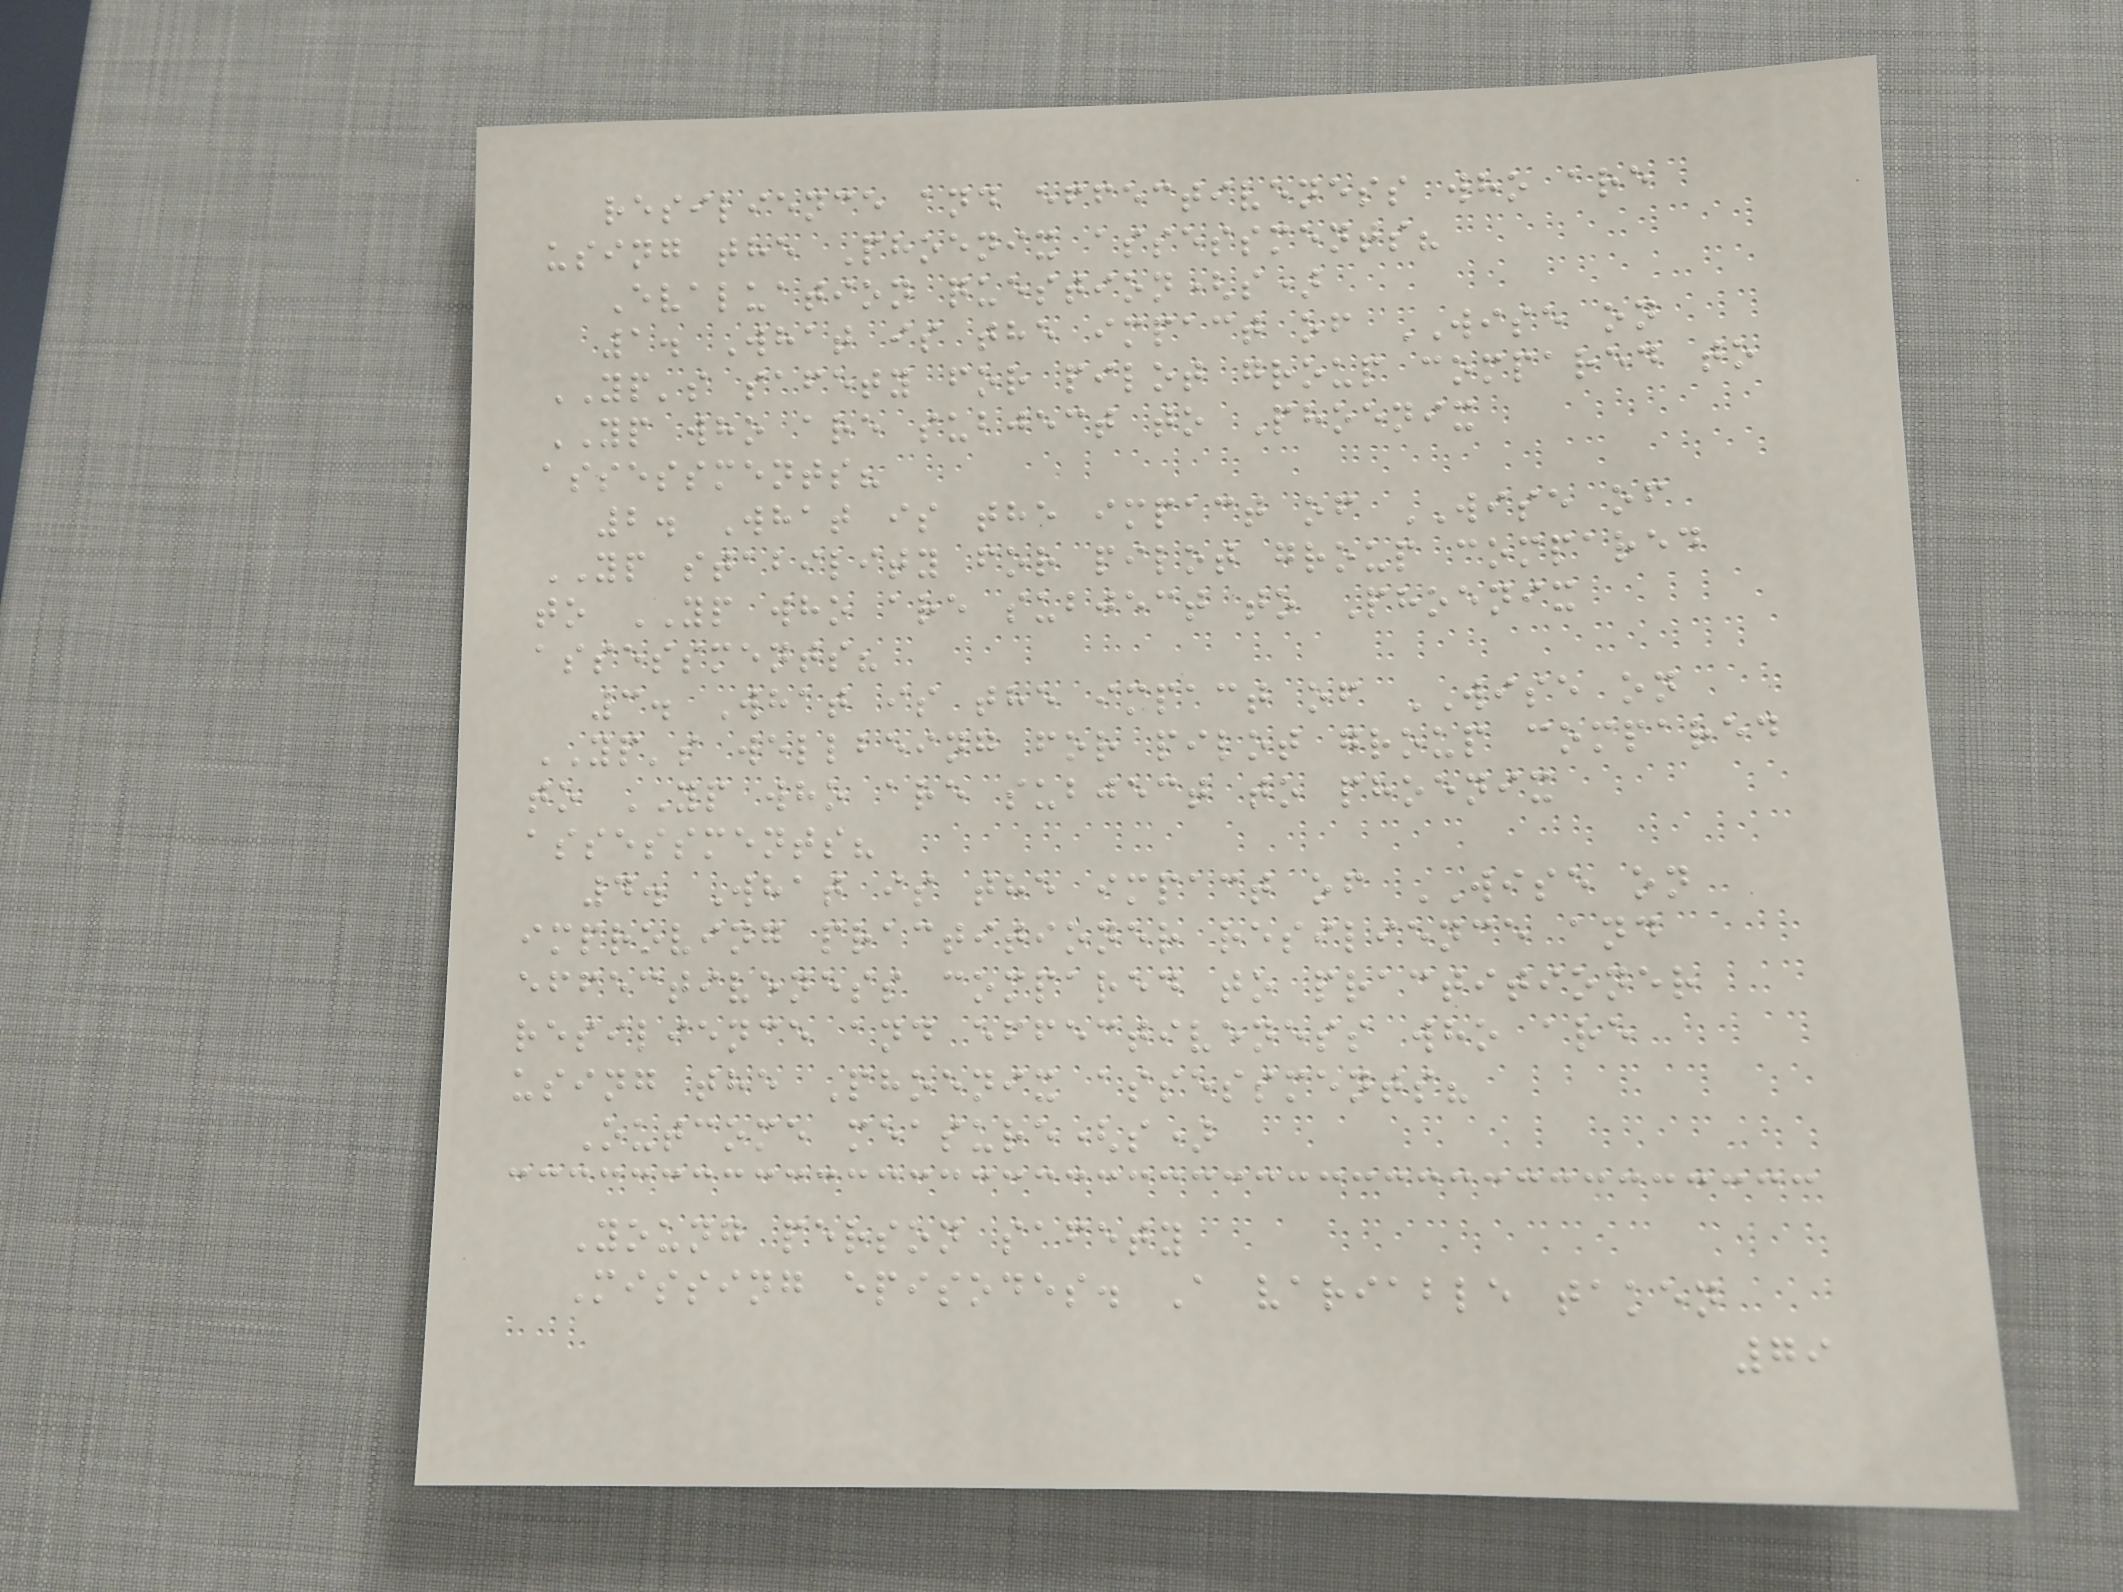resilience and effectiveness who are
using the Phoenix assessments?
Evaluation question(s)
1. What is the impact of WISE on
YP's safety for pilot group compared to
YP who are subject to Phoenix
assessments?
2. What is the impact of WISE of
YP stability for pilot group compared
to YP who are subject to Phoenix
assessments?
3. What is the impact of WISE on
YP's wellbeing for pilot group compared
to YP who are subject to phoenix
assessments?
4. What is the impact of WISE on
improving practitioner resilience and
effectiveness compared to practitioner
resilience and effectiveness who are
using the Phoenix assessments?
Outcome measure(s)
Young person safety
Missing episodes. A variable taken
79
